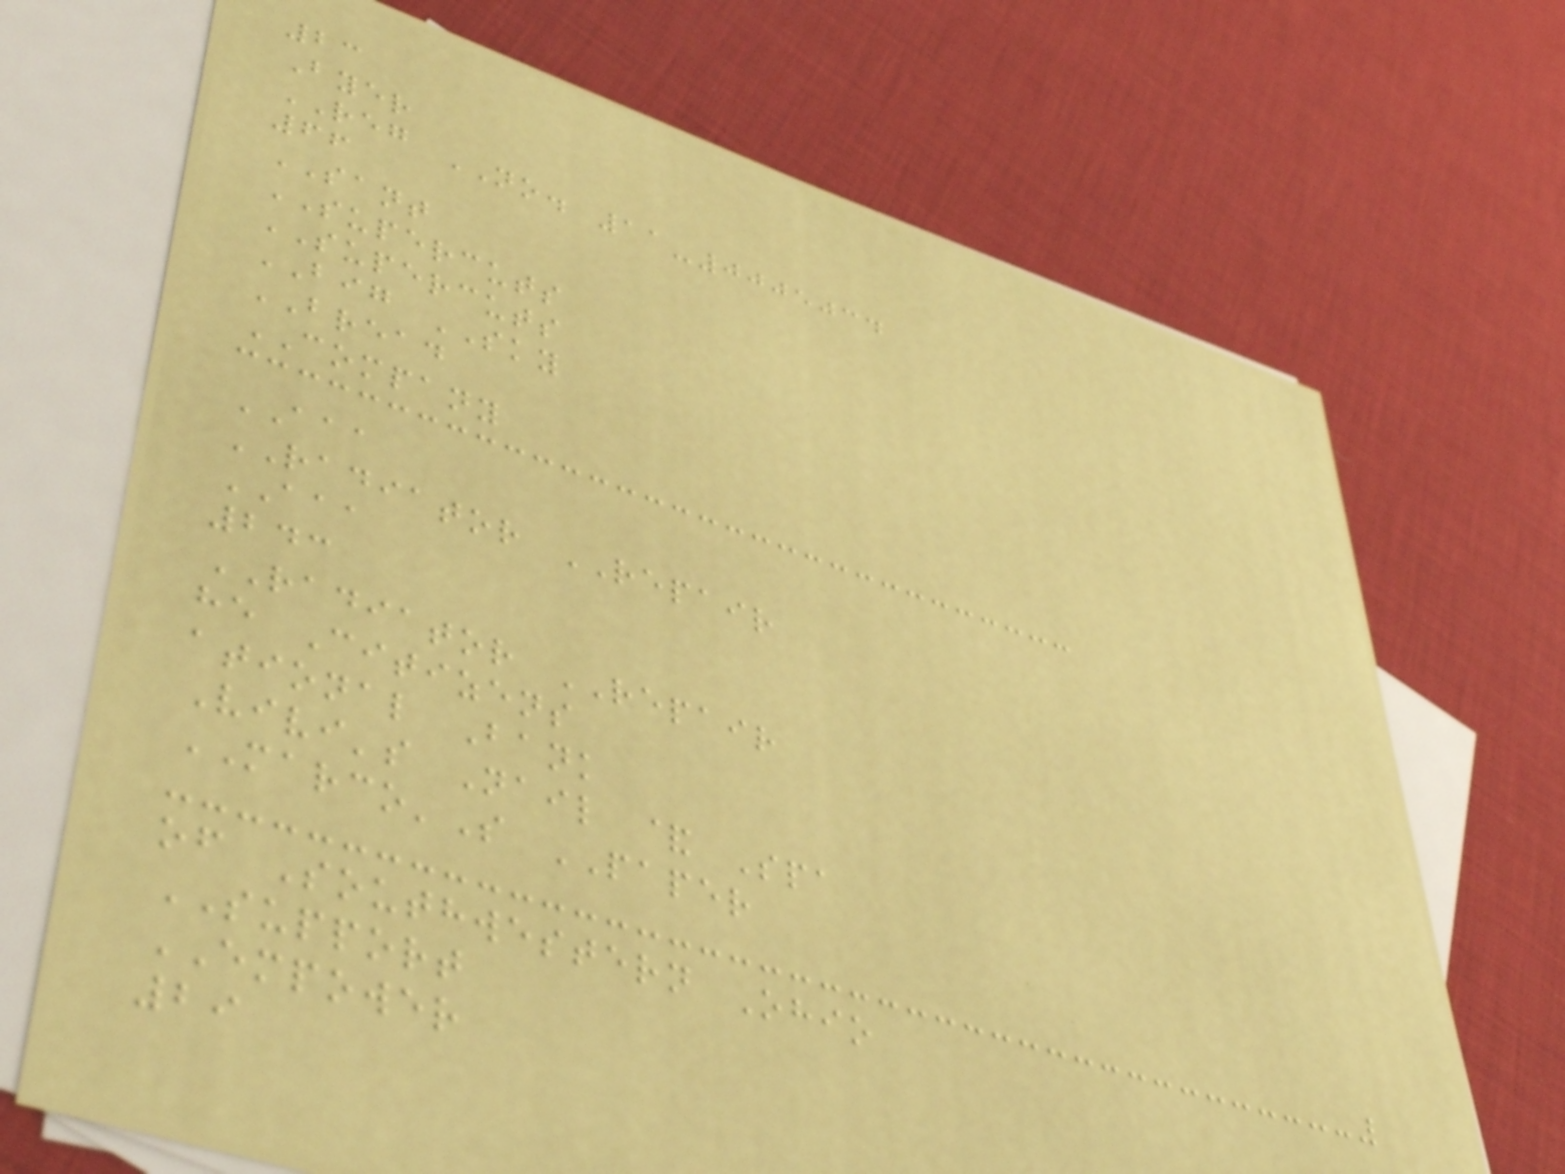23
Byer
REG NO. 11-0005034
66
SANT
SUPERCUTS
SUPERCUTS
BIG SKY
BREAD
COMPANY
AAA
RADIATOR REPAIR
AAA
243
RADIATOR REPAIR
he Citizens
ational Bank
Vivi's Nail & Spa
MARCO'S PAPER
of Southwestern Ohio
SUPPORT
EMPOWER
29
